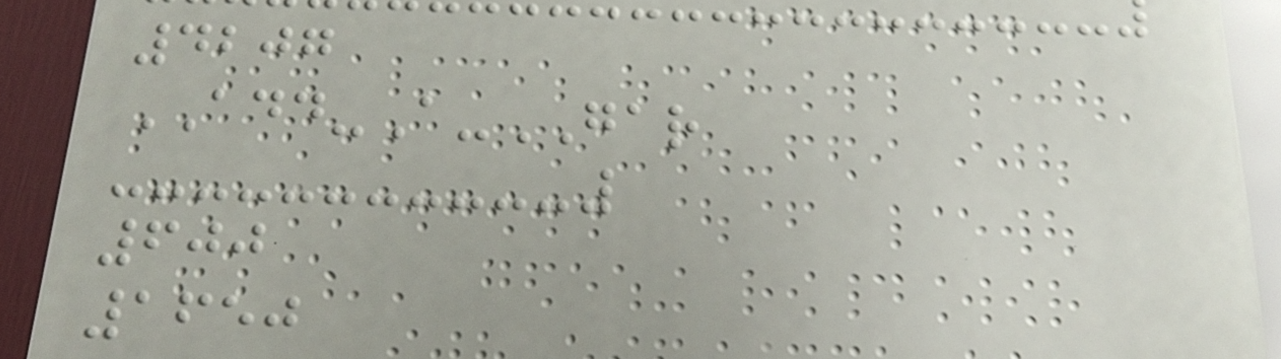4207
ADD-A-GAR
600
1650
